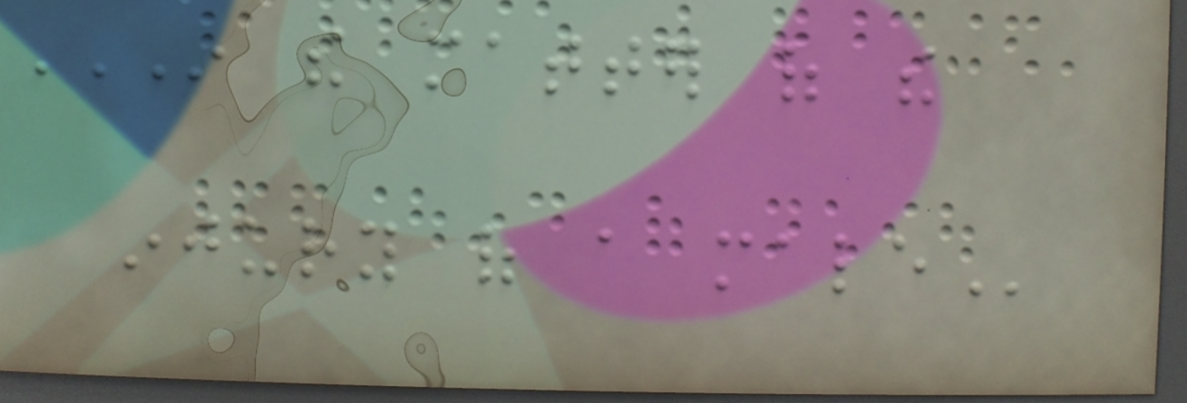IN THE MATTER OF THE
INJURY OF A MALE
